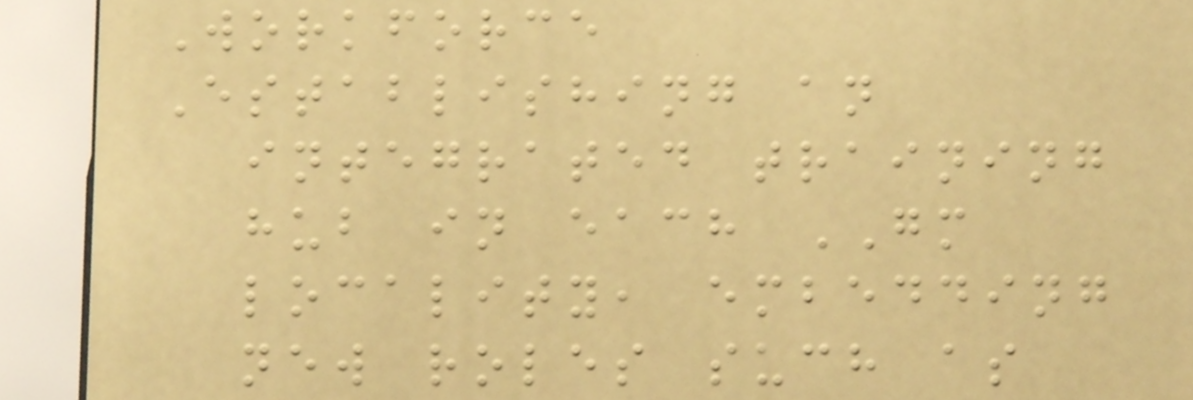Workforce
Establishing an
integrated training
hub in each GM
locality, embedding
new roles such as
